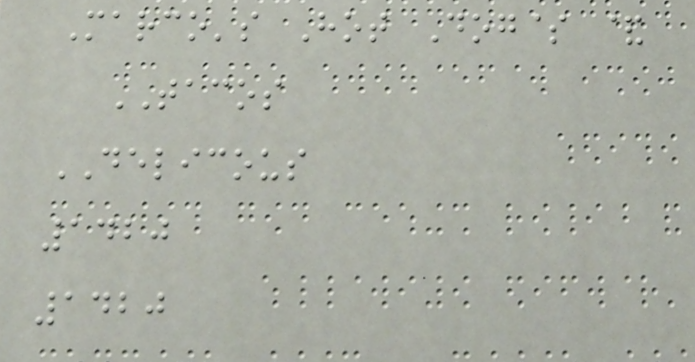Marco's Hot Dog$ &
TACOS
DELICOUS
1420
1420
